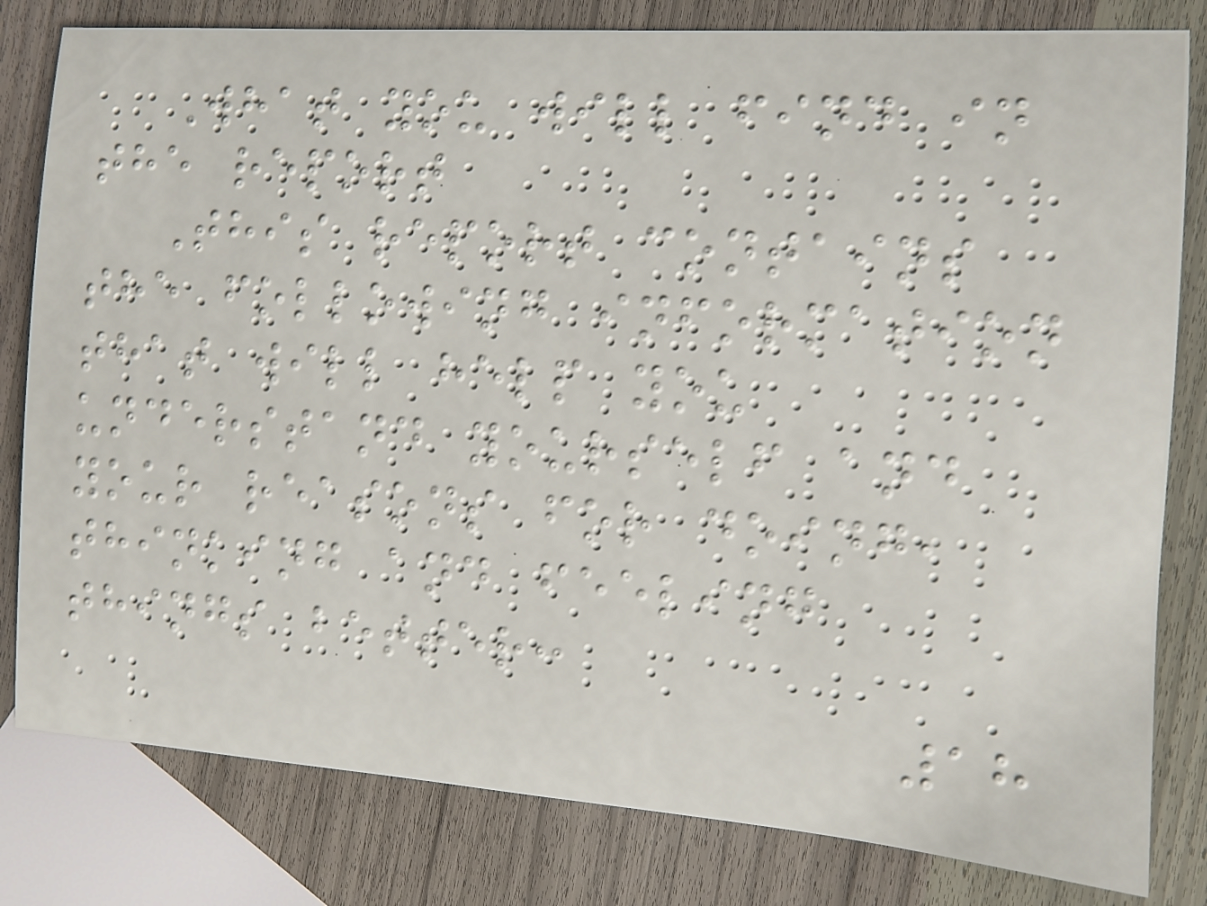What you will find in
the report
This report contains
the following information
that will help you
understand yourself and
your reasons for doing,
thinking and feeling
things better:
18
